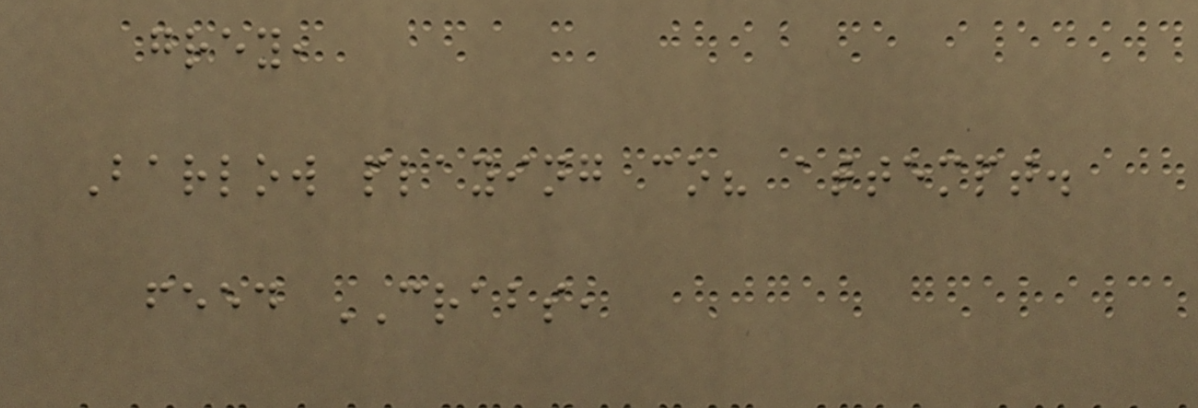grey,
Barlow playing co? attempt.
feed CRABS,
